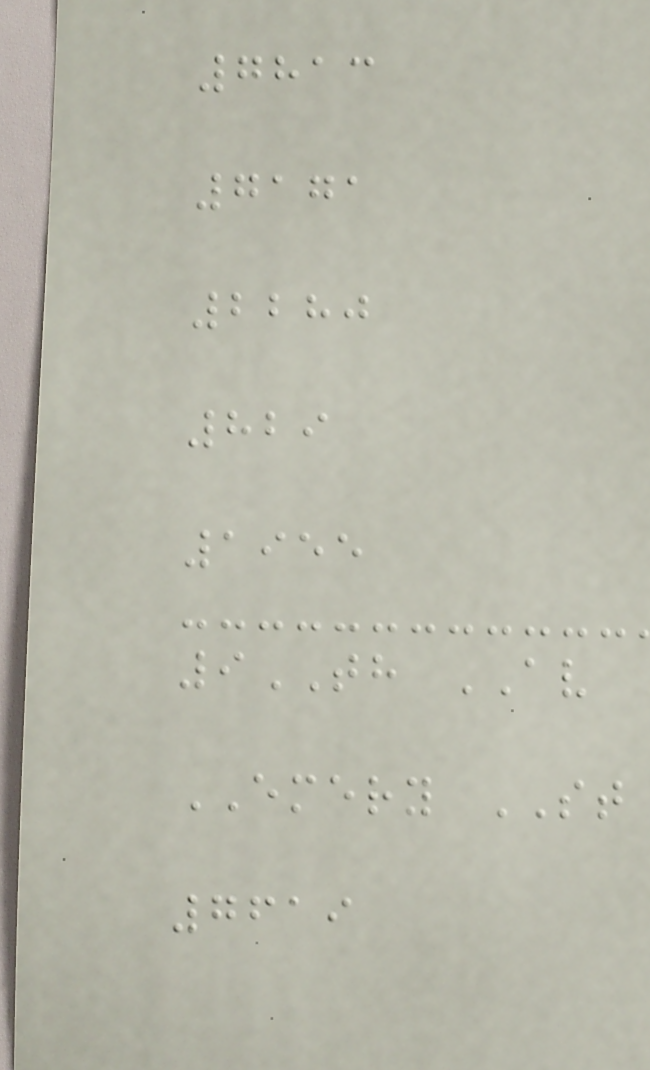7813
7171
2280
829
1955
9TH AV
EMERY ST
7619
